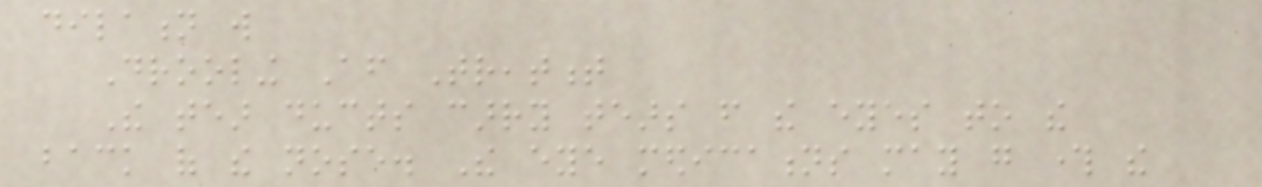dilation will
Drooling After Treatment
The tear ducts carry tears from the eyes to the
back of the nose. The eye medications may go through the
